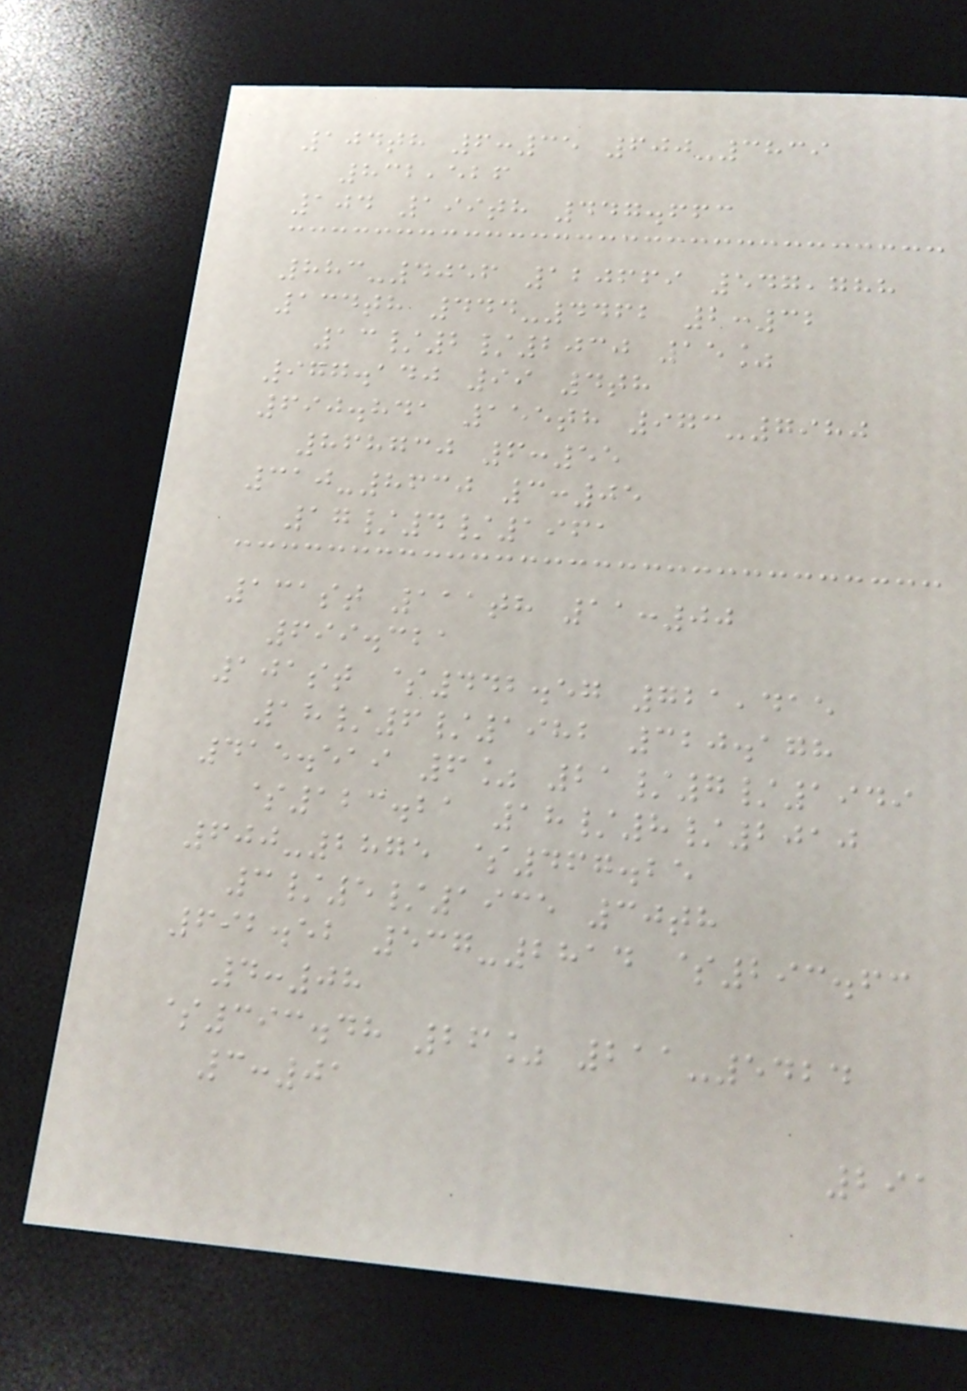104th 6:35 600-3839
832,526
104 199th 447.663
883-4056 120669 547,788
134th 444-4462 2:32
13/2/2030 15%
977.140 99 4th
690.841 155th 973-7980
868730 6:55
310-8630 3:05
17/4/1961
131st 111th 11:00
699.321
101st $442.57 721,415
18/6/1982 320.178
415.519 6% 21/7/1949
$123.21 18/8/2010
600-2875 $467.25
3/5/1935 30th
692.52 537-2814 $293.63
4:08
$393.48 26% 211-5424
3:01
291
